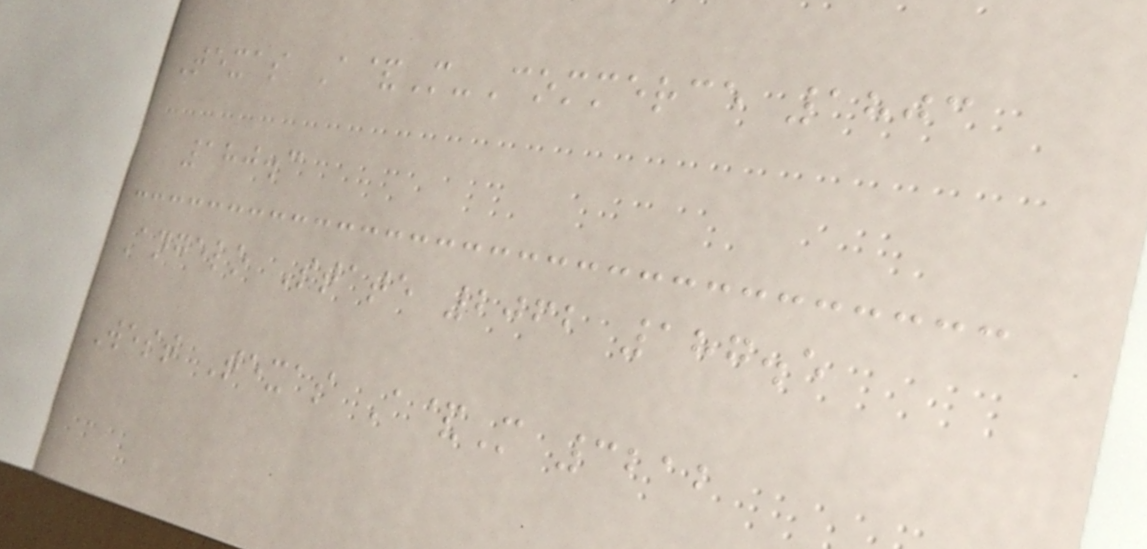Texas A&M-Commerce 1803
180.3
Angelo State 2062 187.5
West Texas A&M 3212
